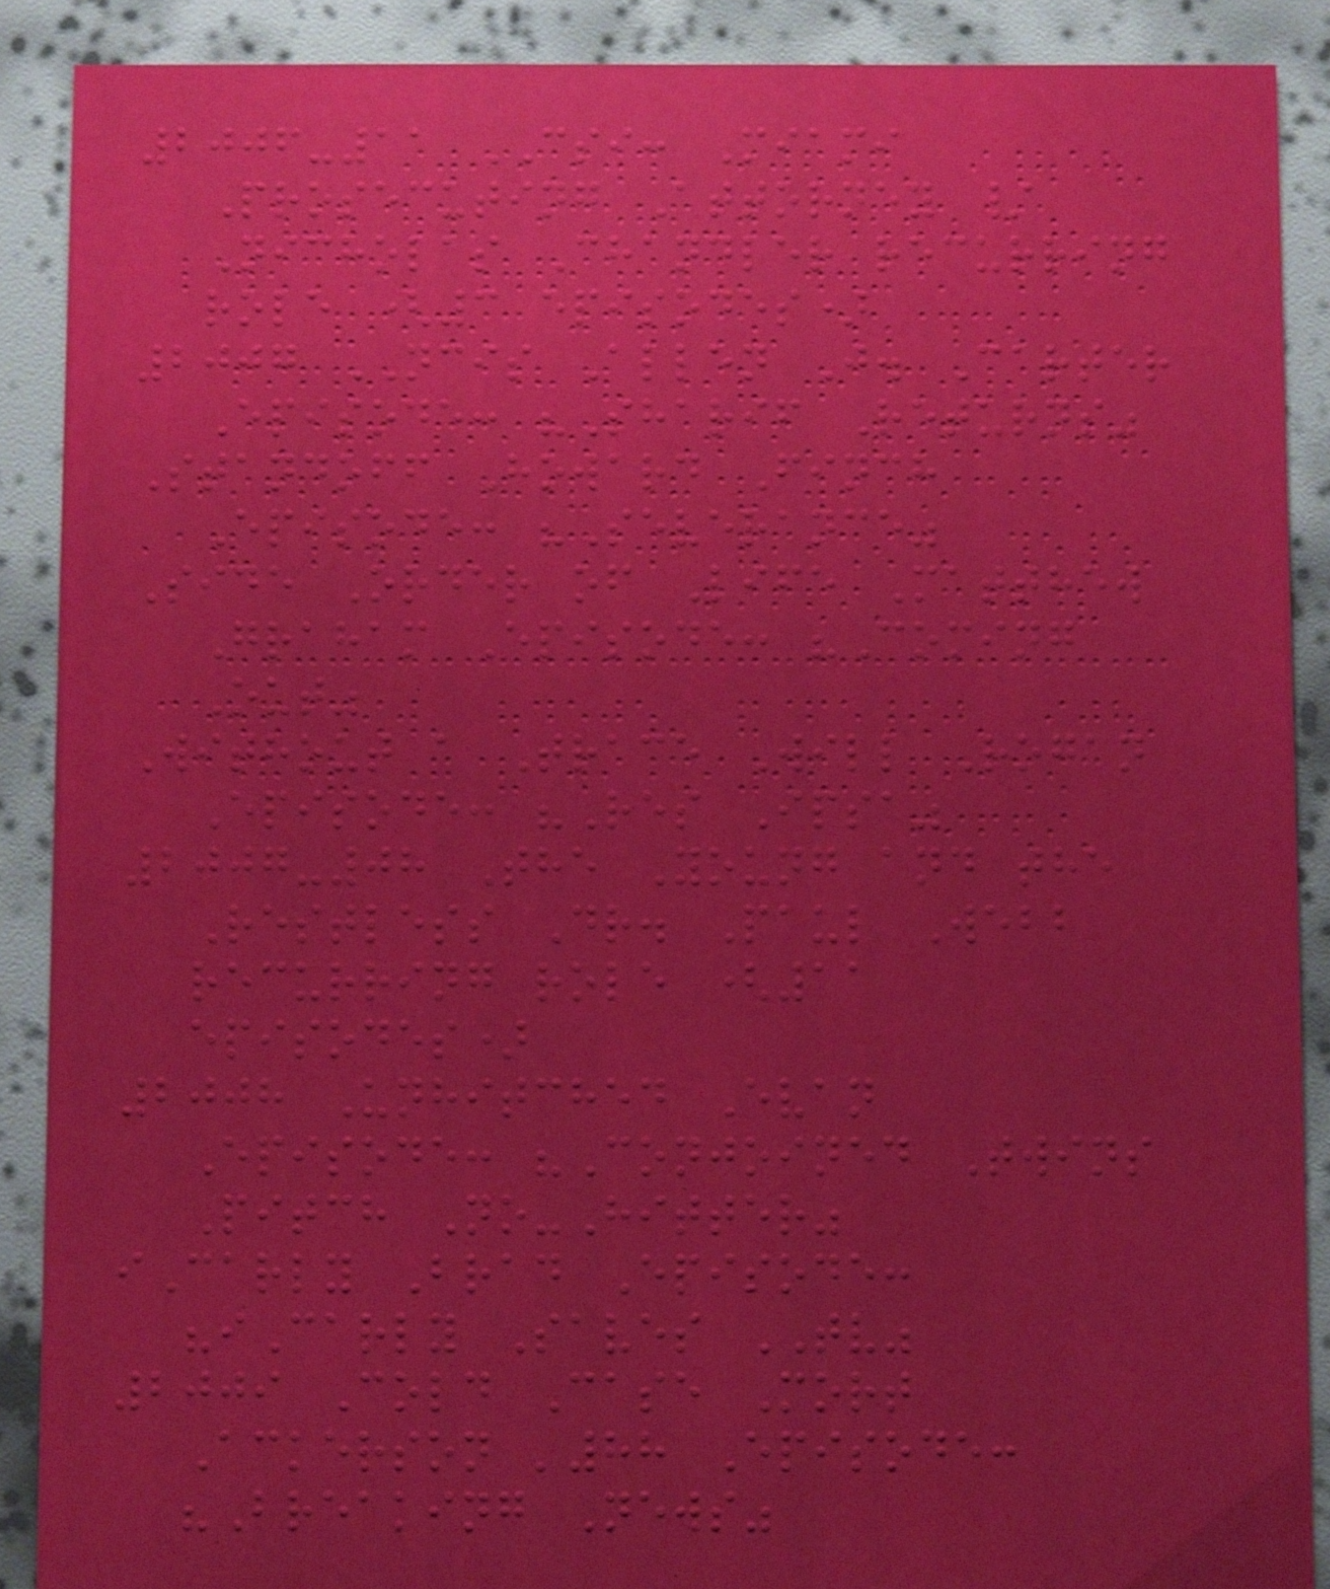2006-11 CSI: Miami
Prosecuting Attorney /
Nicholas Chandler recurring
role (3 episodes)
2007 NCIS Allen J. Carter
Episode: "Sharif Returns"
Standoff Howard Finch
Episode: "Severance"
Side Order of Life Matthew
Graham Episode: "Coming
Out"
Without a Trace Will Rogan
Episode: "Res Ipsa"
2007-08 The Young and the
Restless Dr. Paul Webb
recurring role (11
episodes)
2008 Unhitched Evan
Episode: "Conjoined Twins
Pitch No-Hitter"
iCarly Brad Episode:
"iCarly Saves TV"
2009 Cold Case Mort
Ackerson '88 Episode:
"Breaking News"
